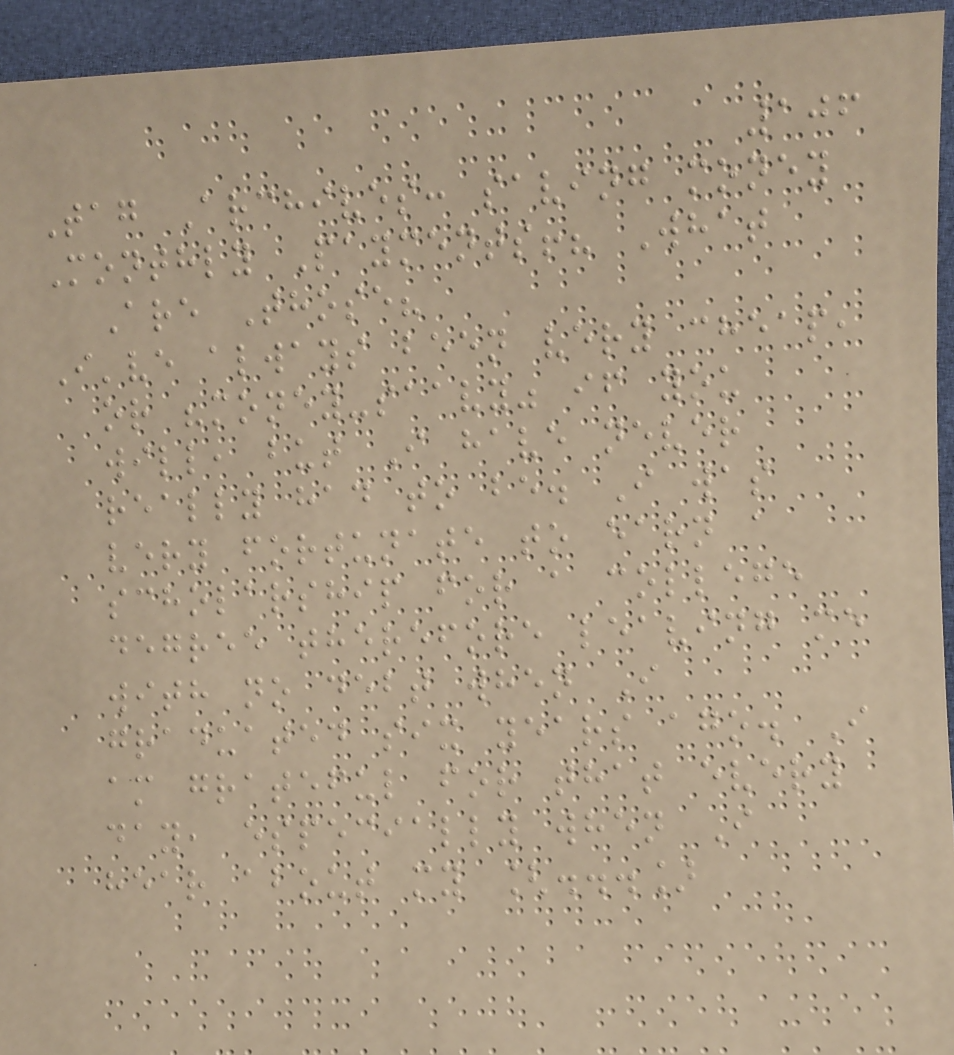106
Tag Archives: saving money
Monthly Payments!? What
Are Those?
I've always been very cheap,
or "money-saavy" if you
will, but I have never
really had to be. I was
very fortunate to earn a
scholarship for a college
degree therefore leaving me
with no debt when I
graduated six years ago. I
am grateful for that every
day, especially when I
hear about my [...]
